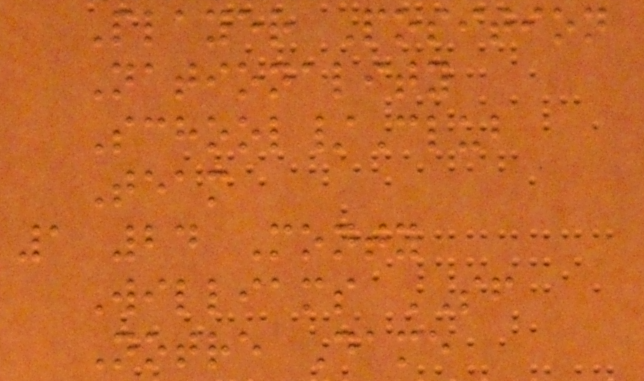Player Position
Nationality
School/Club
Team
1 24 Monty
Williams SF
Notre Dame
